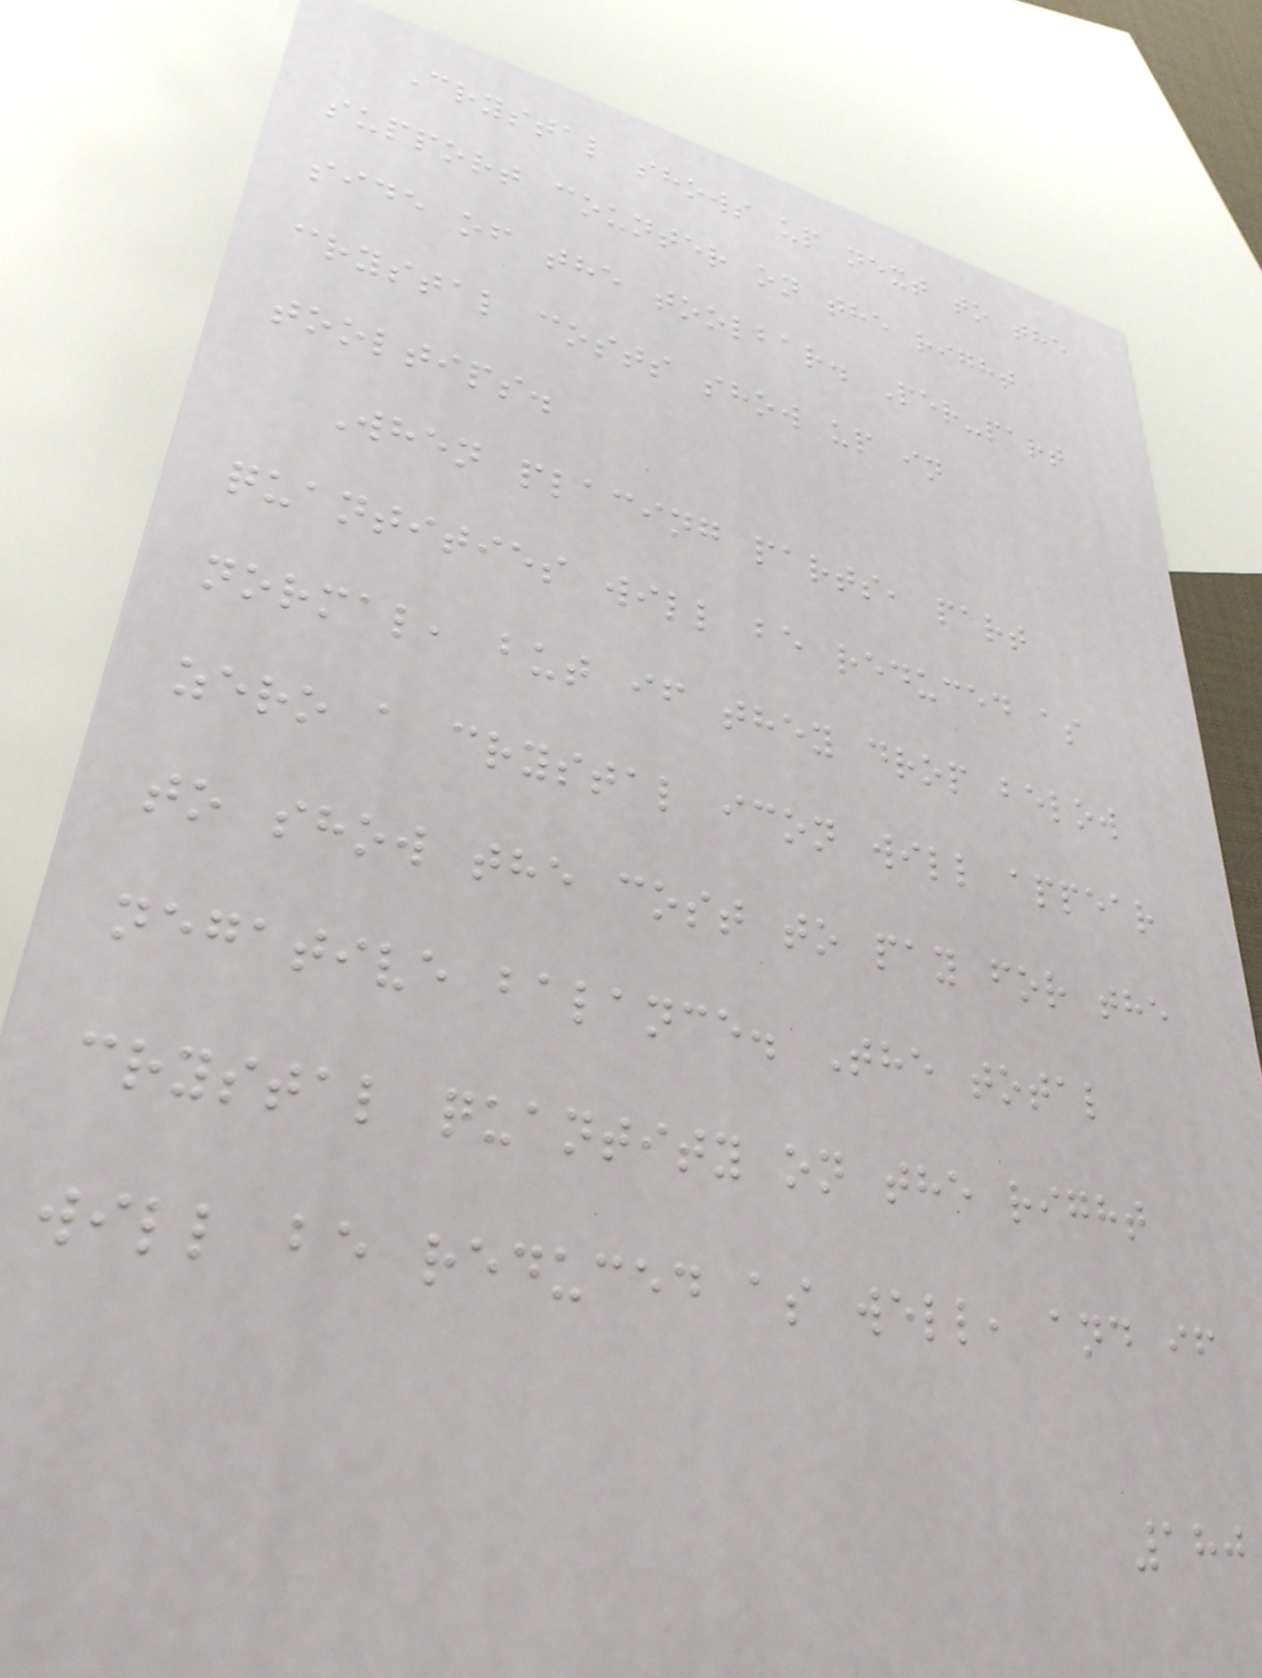Crystal shows up next to the
support counter on the right
side of the toolbar. Per-part
crystal costs show up in
tooltips.
When placing parts, part
quantities will be reduced as
normal, but if they drop below
zero a crystal icon will appear
to show the cost to pay for the
negative balance. The total
crystal quantity on the right
will be reduced as well, and if
180
